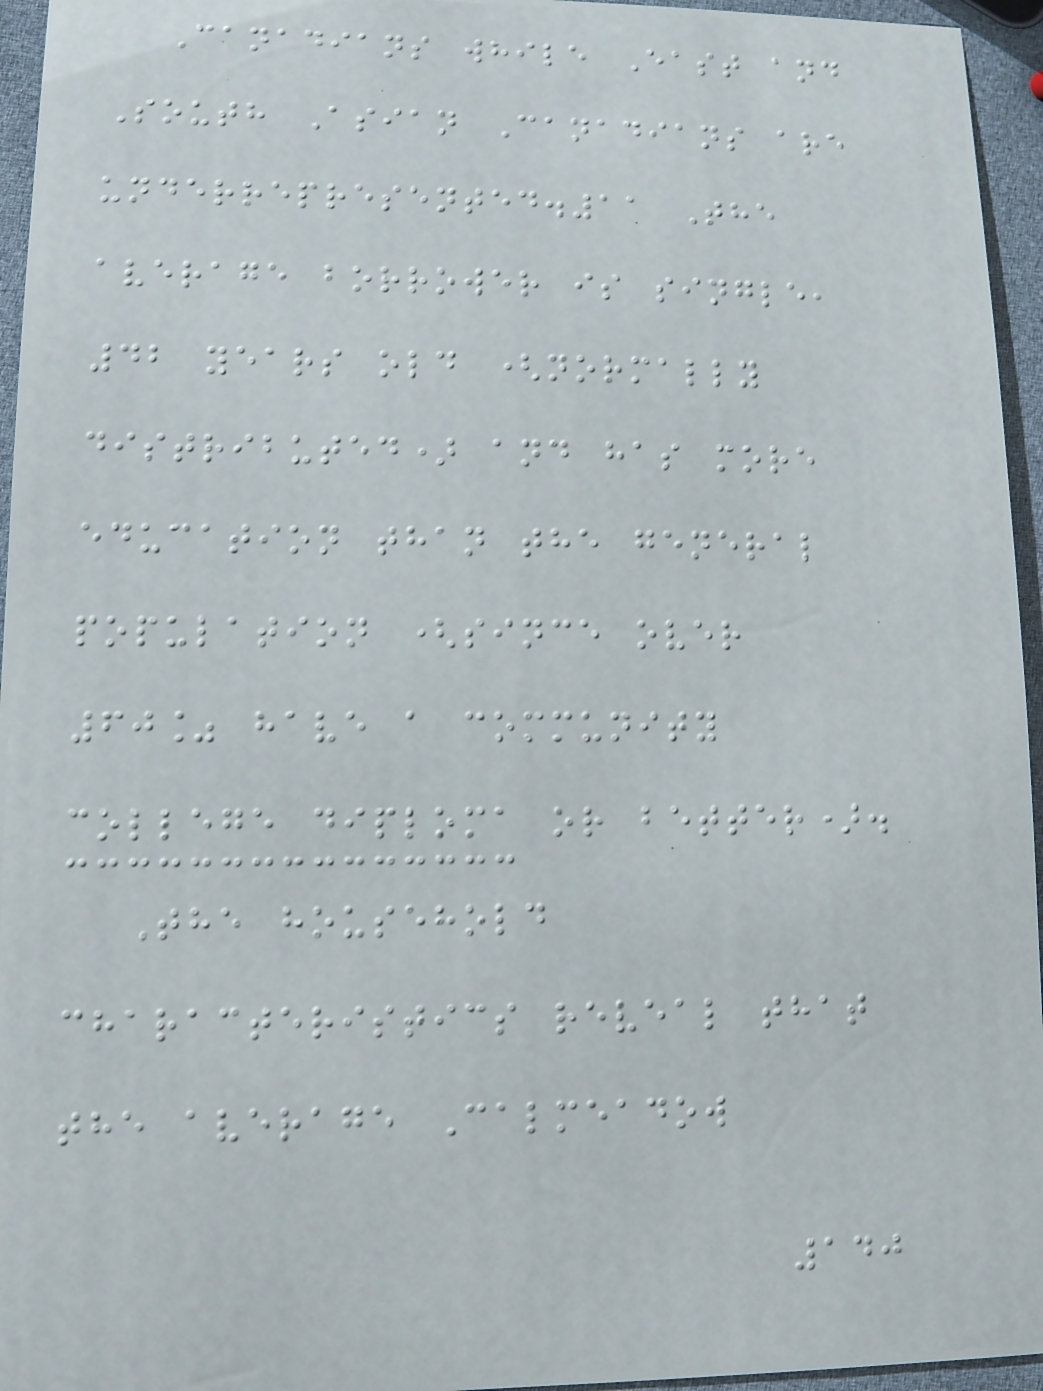Canadians while East and
South Asian Canadians are
underrepresented.11 The
average borrower is single,
42 years old (normally
distributed) and has more
education than the general
population (since over
60% have a community
college diploma or better).
The household
characteristics reveal that
the average Calmeadow
140
